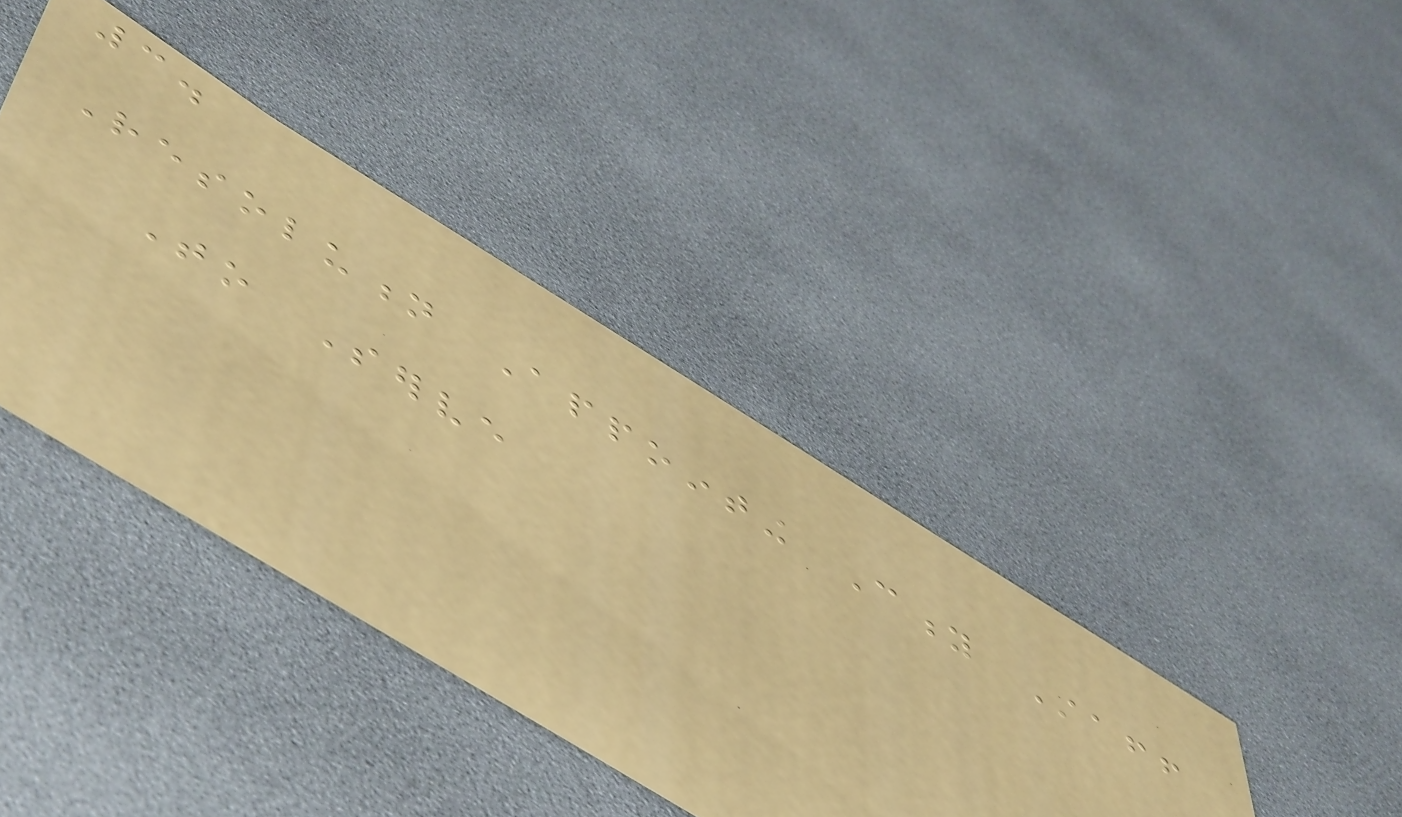3.
Resolution Appointing City Staff
To Serve
